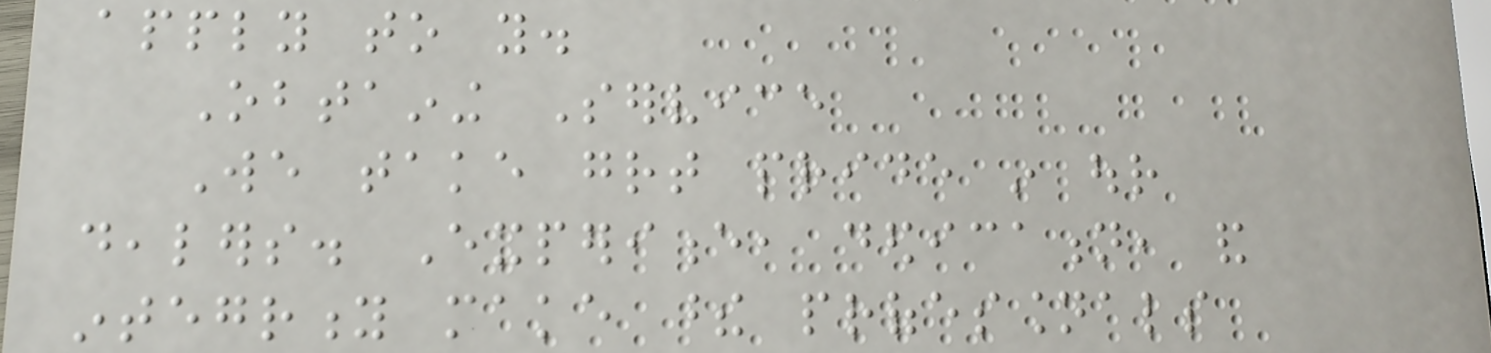apply to you.
Obtaining Service
We take great pride in our
dealers. Experience, dedication, and
integrity make these professionals
